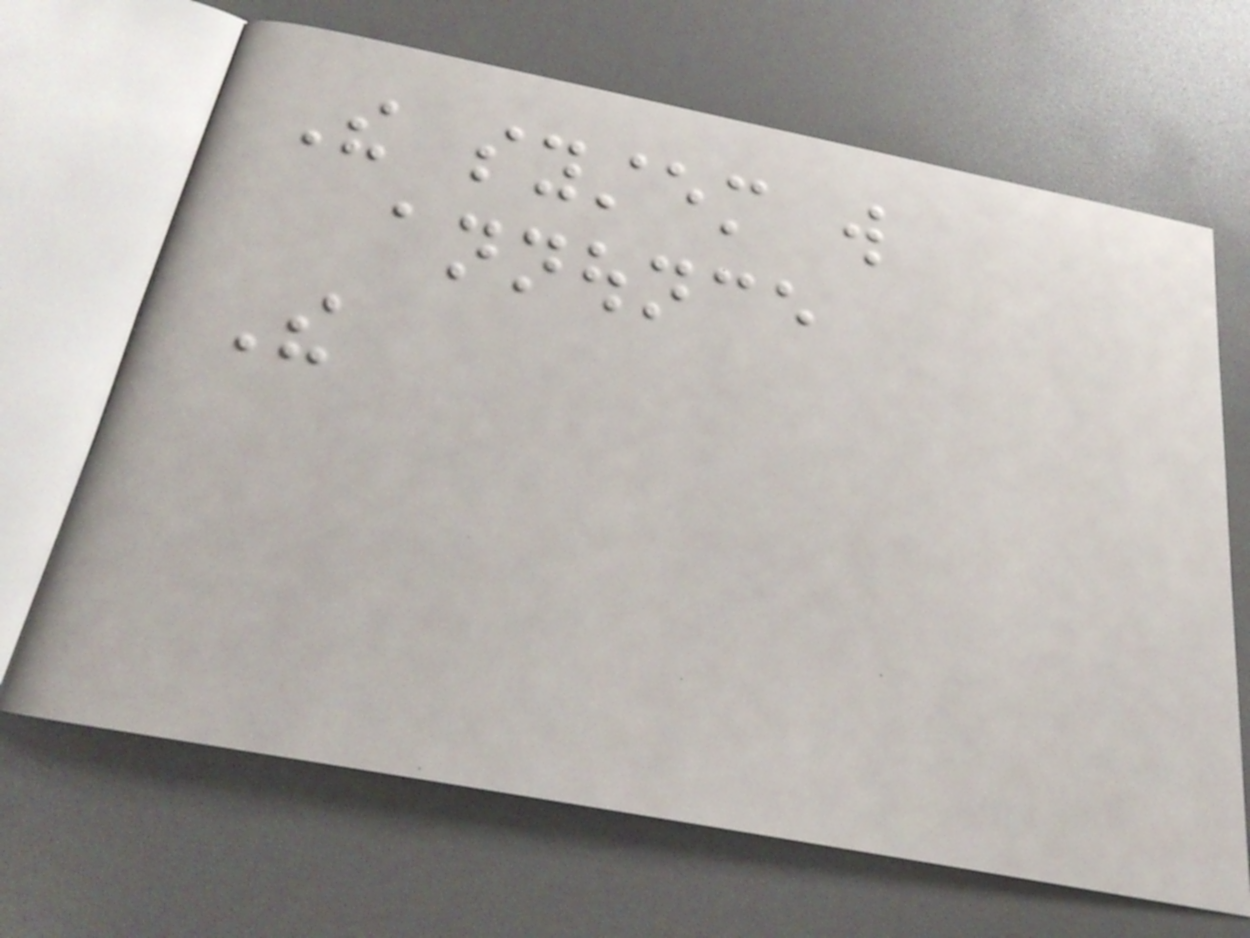The system will
announce
The
